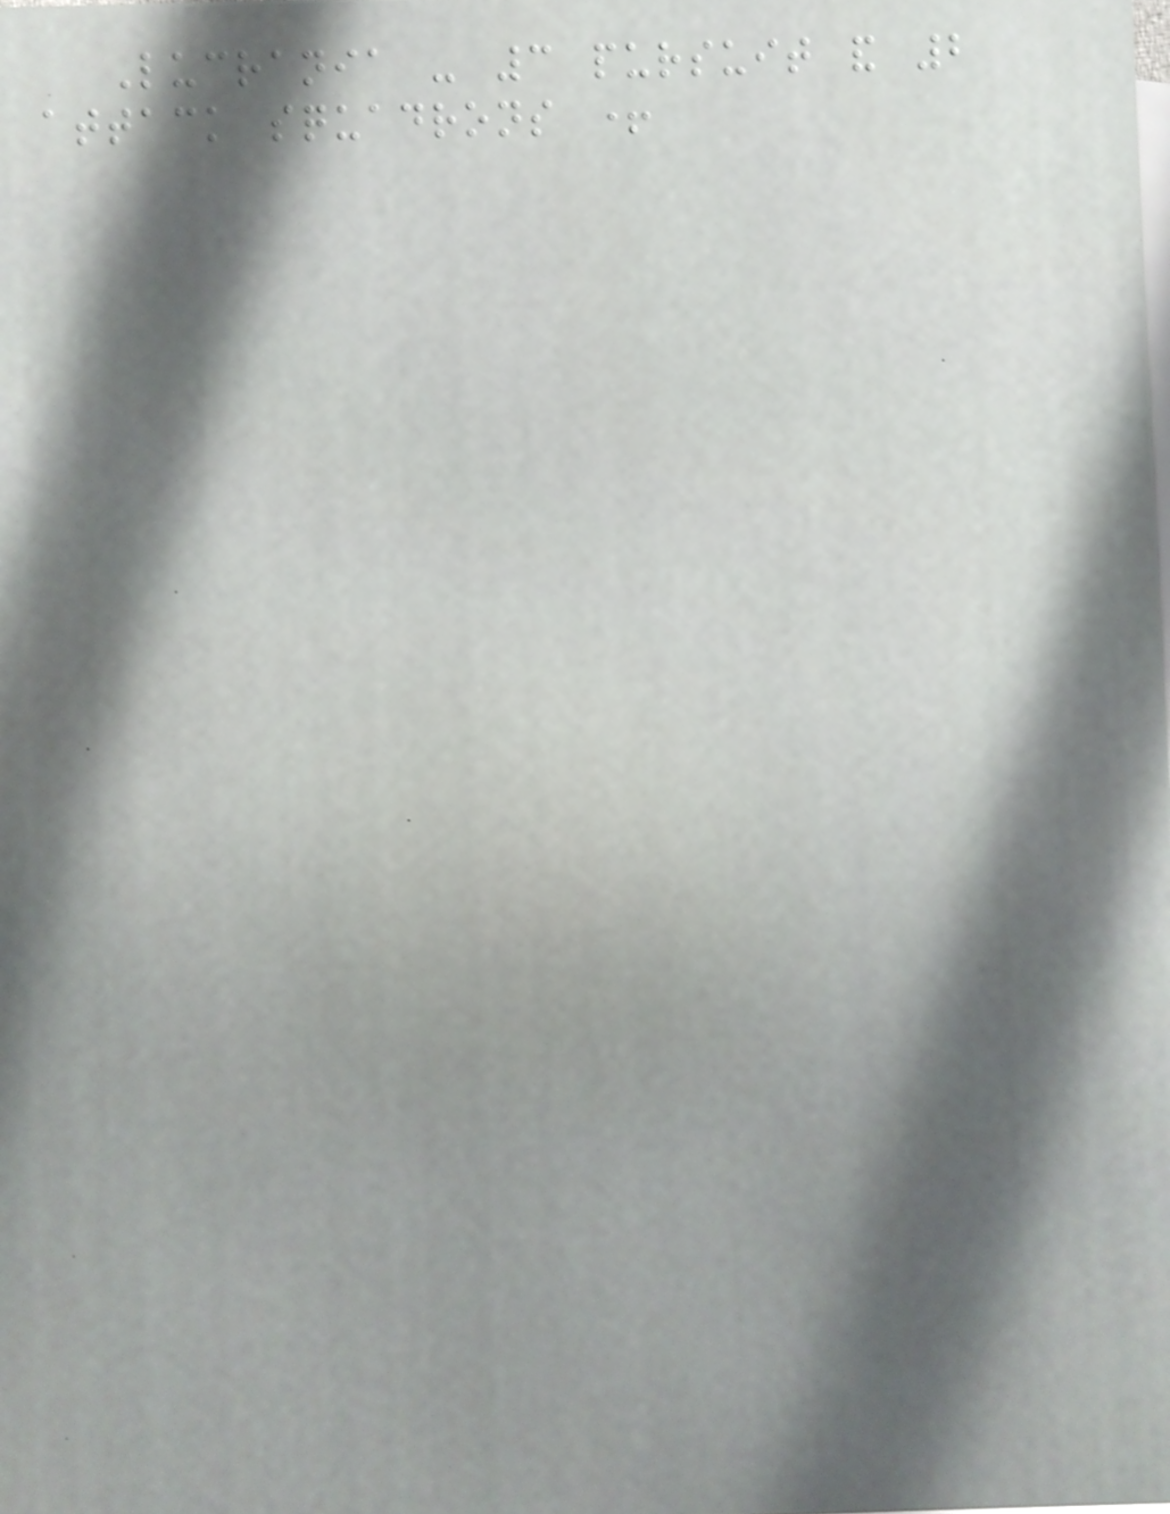Lucrania - 3 pursuit and 2
attack squadrons +
